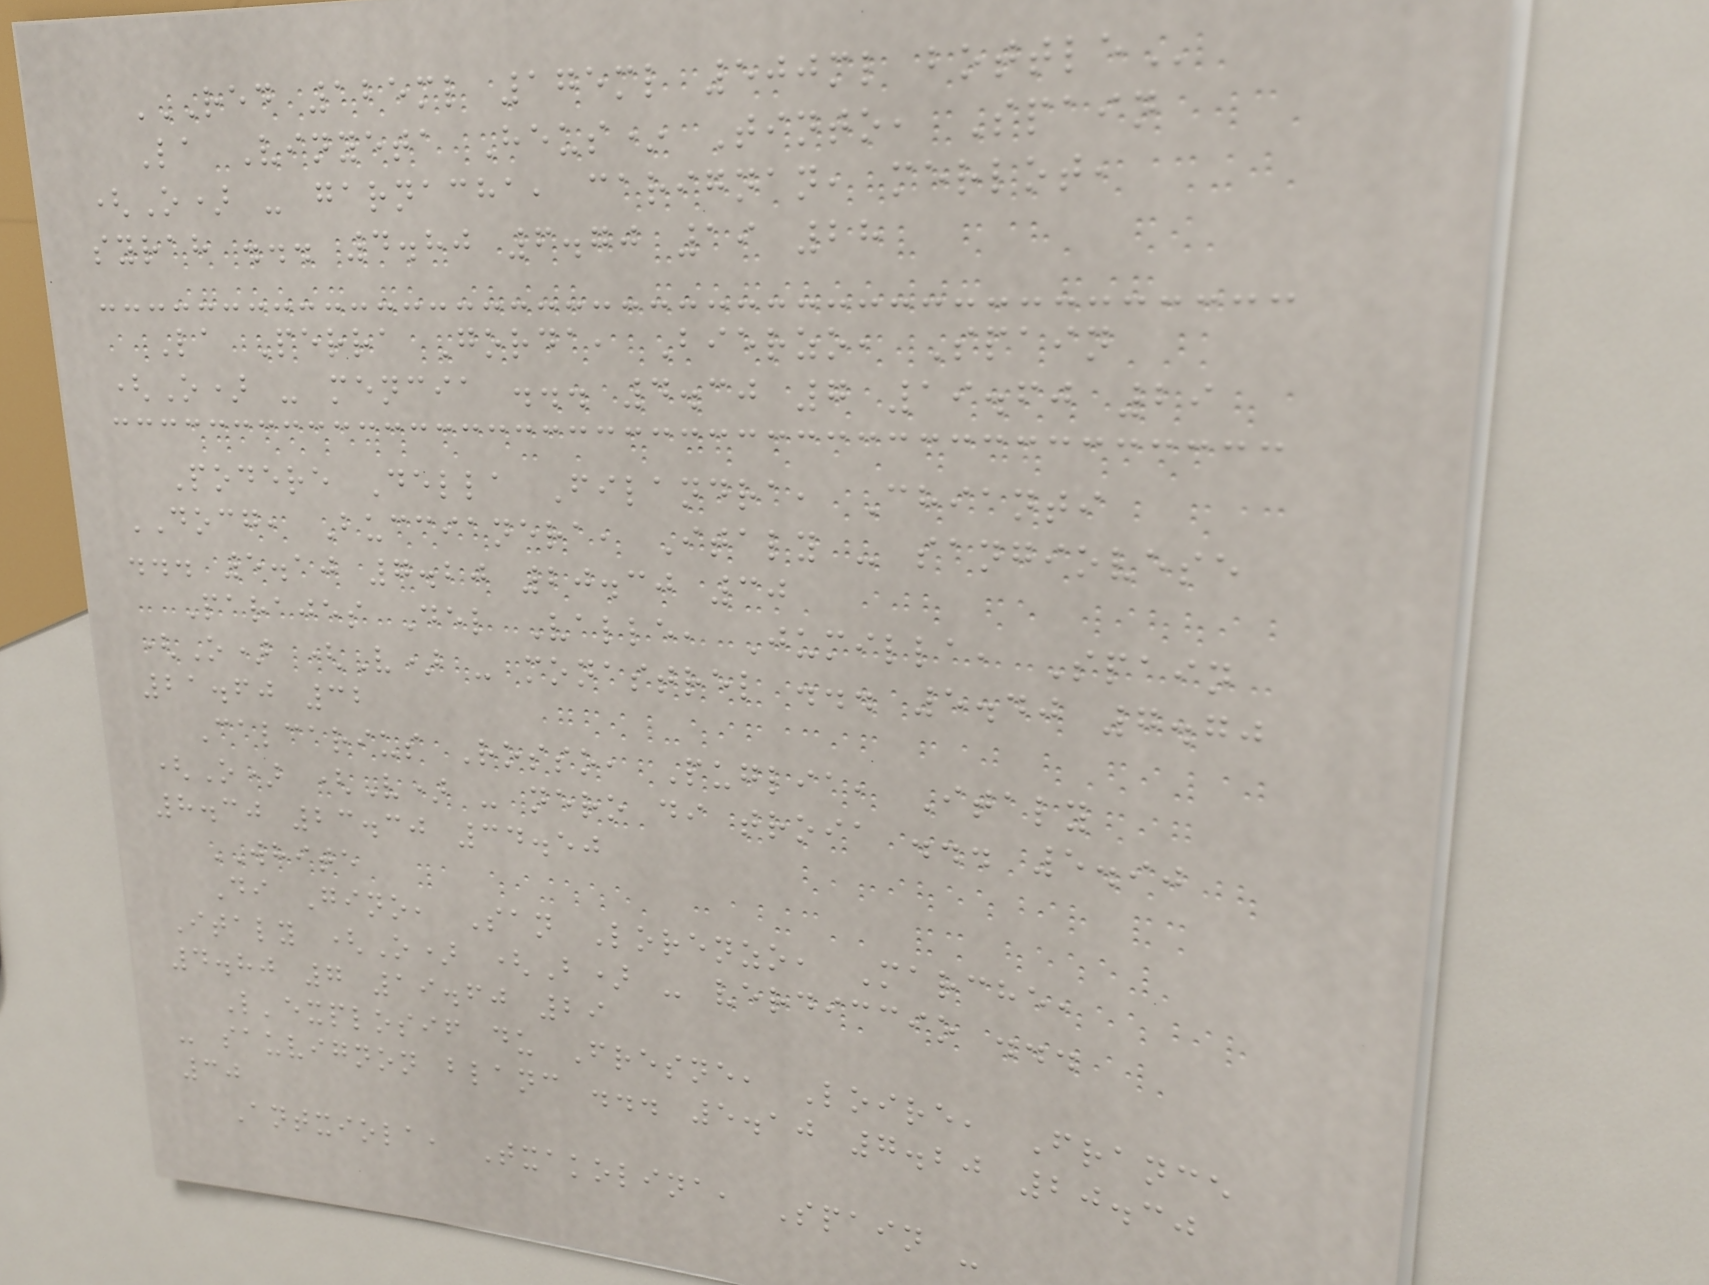RED 125ML 175ML 500ML BOTTLE
La Vinyeta Heus* Tinto, Spain
(O) - garnacha, carignan, merlot,
syrah ... 4.80 6.70 19 28
La Perra Gorda, Bierzo, Spain
(O) - mencia ... 4.30 7 19.60 29
Podere Della Filandra, Chianti
DOCG, Buccianera, Italy - sangiovese
... 5.10 7.20 20.30 30
Parajes Del Valle, Jumilla, Spain
(O) (V) - monastrel ... 5.40 7.70
21.60 32
Calcarius Rosso, Puglia, Italy
(O) (V) - nero di troia ... 5.90
8.30 23.30 34.50
WHITE
Di Gino, San Lorenzo, Marche,
Italy (O) (B) - verdiccio ...
4.80 7 19.60 29
L'explosif du Fresne, Loire, France
- sauvignon blanc ... 5.10 7.20 20.30
30
Antxiola, Txakolina, Spain -
